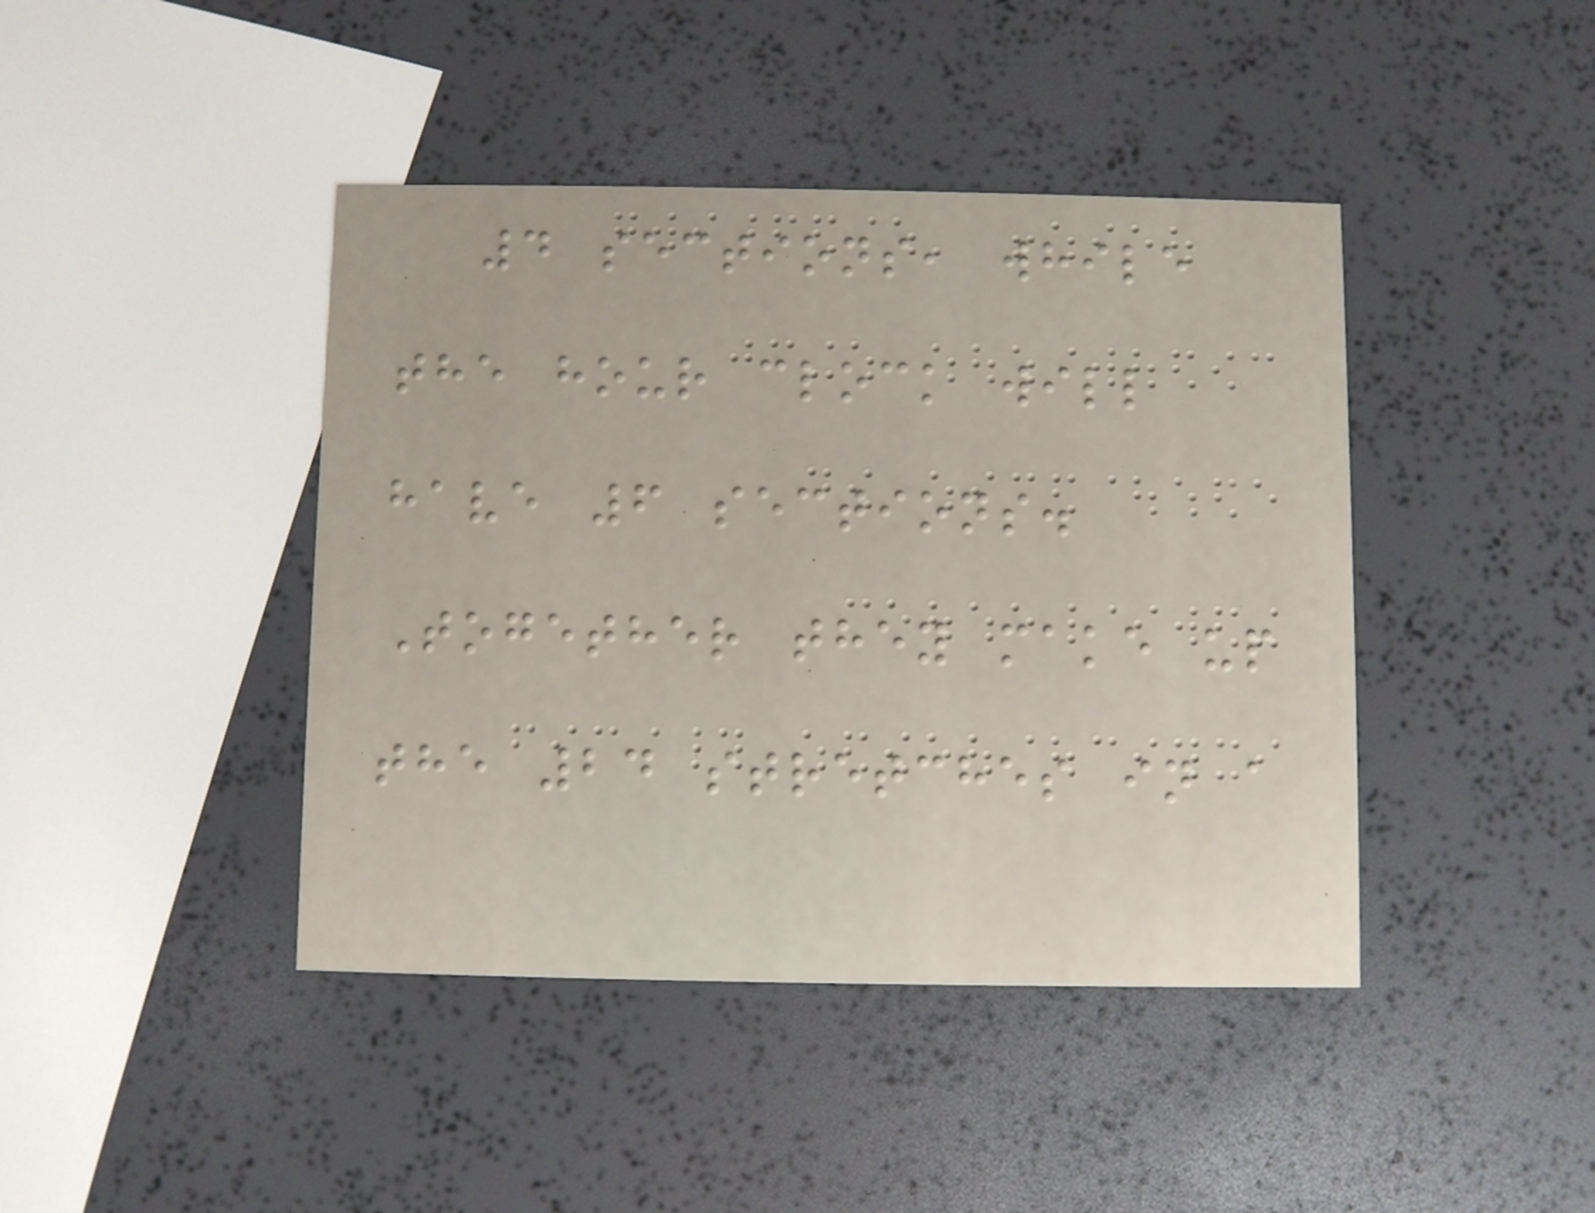4 sections, while
the hour clock will
have 6 sections.
Together they make up
the 24 stretches in a
